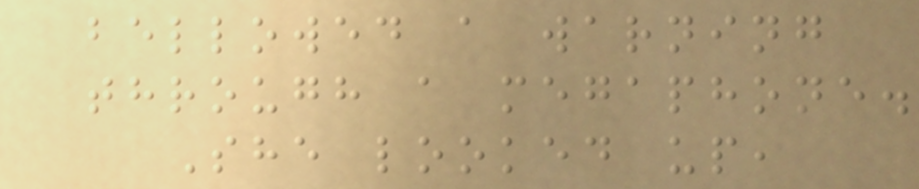bellowed a warning
through a megaphone.
She looked up,
